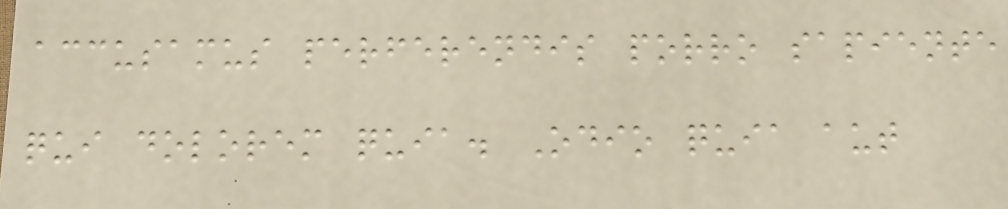accusamus perferendis porro sapiente
qui dolorem quia. Odio quia aut
